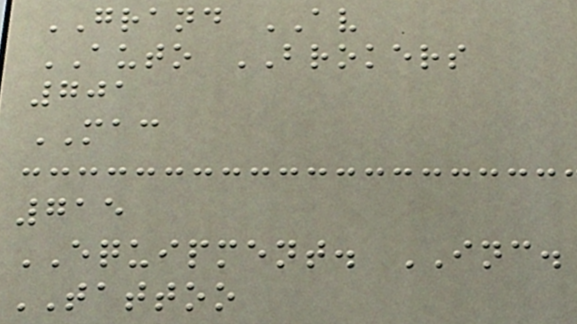GRAND AV
AUTO BROKERS
701
MAC
715
EQUIPMENT. INC.
TATTOO
